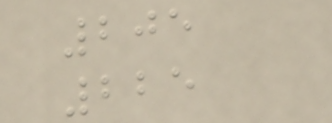205
225
